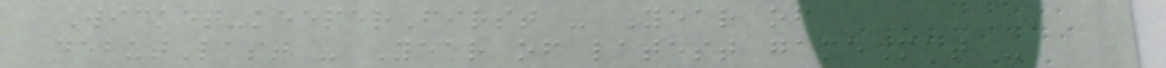Wicket-keeperFirst - Year of
debutLast - Year of latest gameMat -
